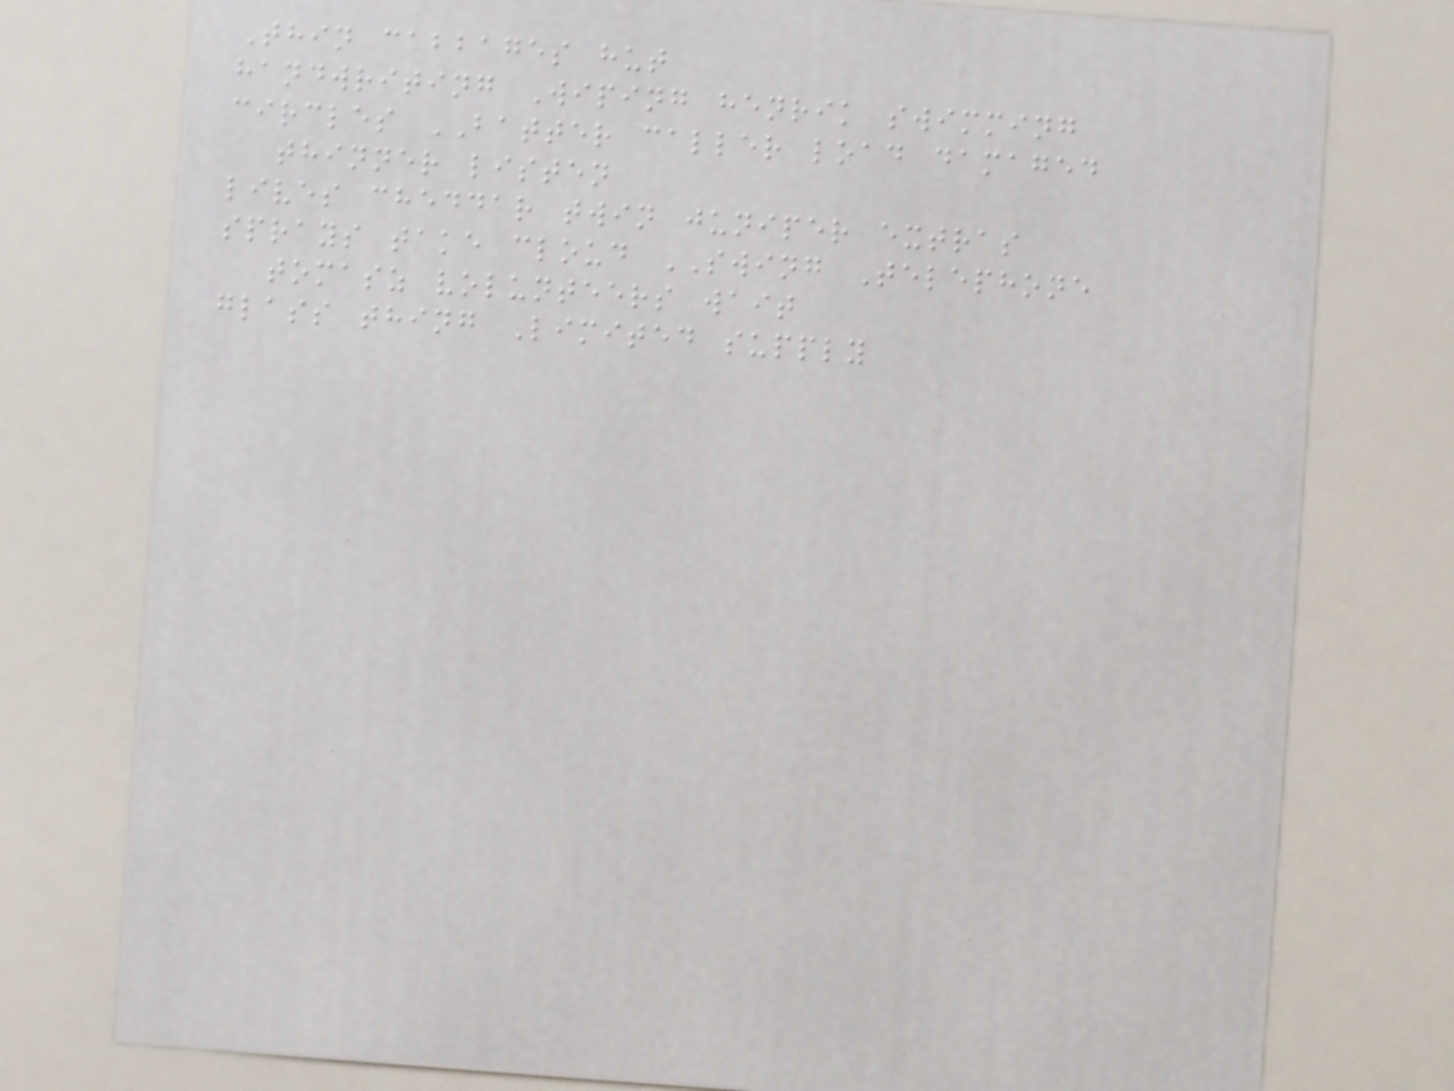Thin cabbages hut
handwriting Wiping henrik swimming
circles BATTER caller load damaged
thinner listen
lives cheddar twin juniper extras
sprays take cloud SWING Telephone
tomasz volunteers wait
glass thing Limited supply
